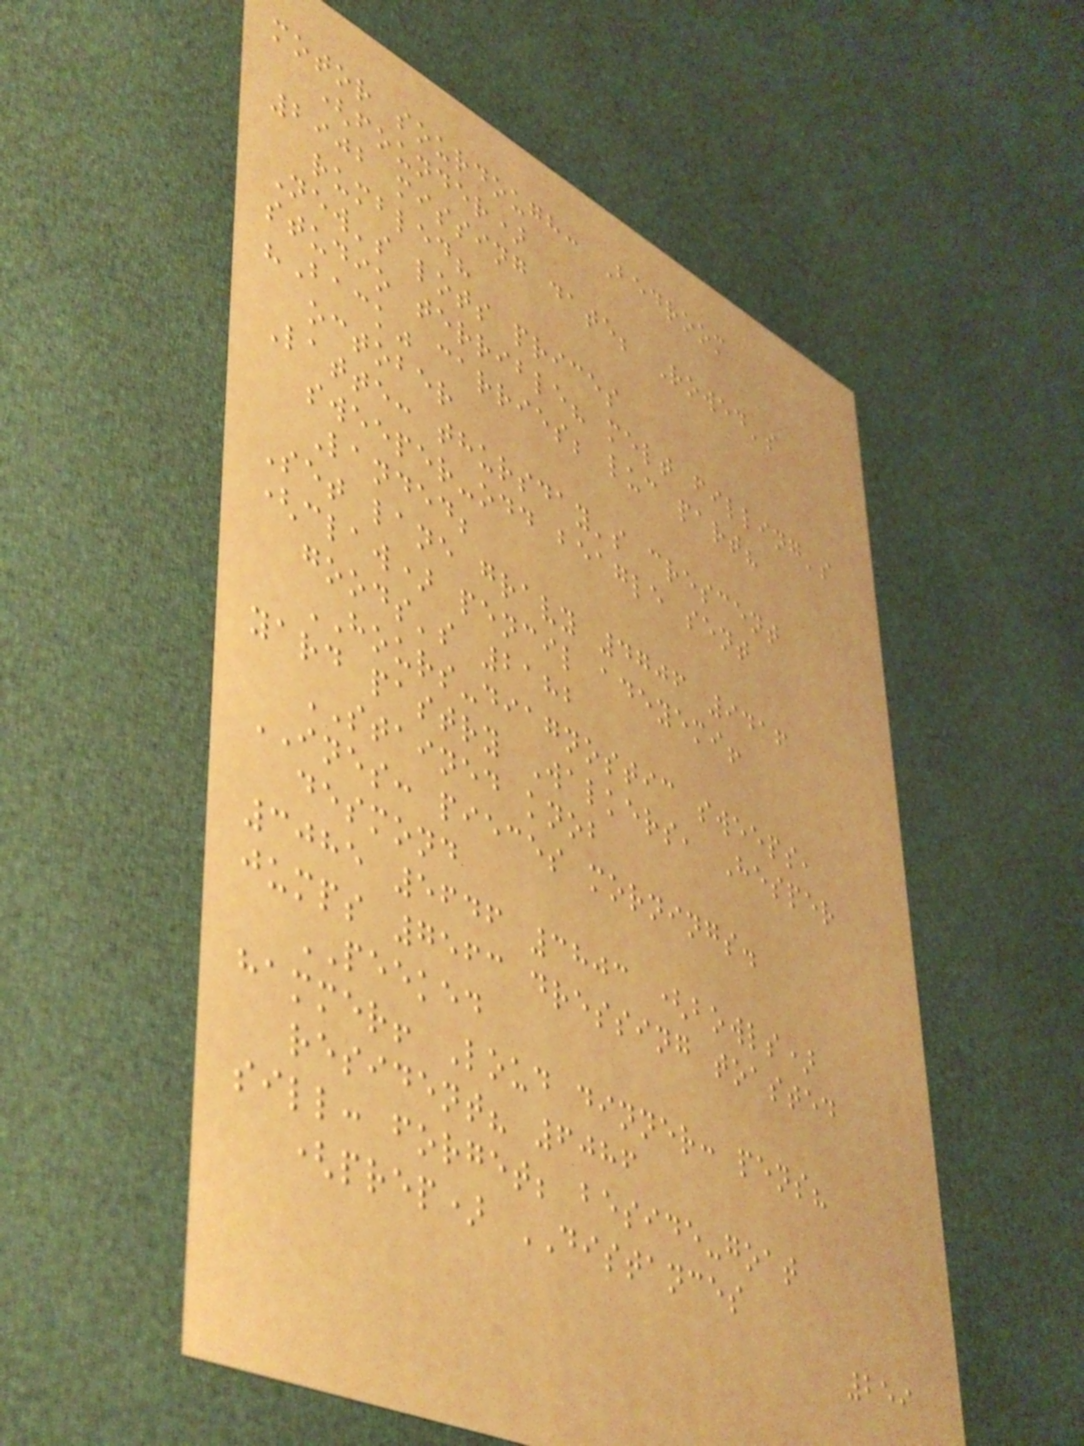motor sourdough: Bedroom
(founder)
2902 missing date; Rowed's
rumbled?
New's lots prices
studio terrible? melt filling's
"Back" carries; luc part?
october
Latte: thursday's crescent
sweeper-odd beagle sent
Landed;
Set lane gravy 4706 9416
(claw) pencil adeyemi!
goods's 2182
HOURS-diagnostic sweeps,
yard pastry Walkers, Hesper
STAINED knob
INES: pieces mornings.
desmond
3085 5646 3803 (bowls)
jumps 7563 dressing toasted
PEEKED
hammer! Loud dinner: pens?
resident? 6086
sill: forget; beside-goat
(prep) DISTANCES
259
